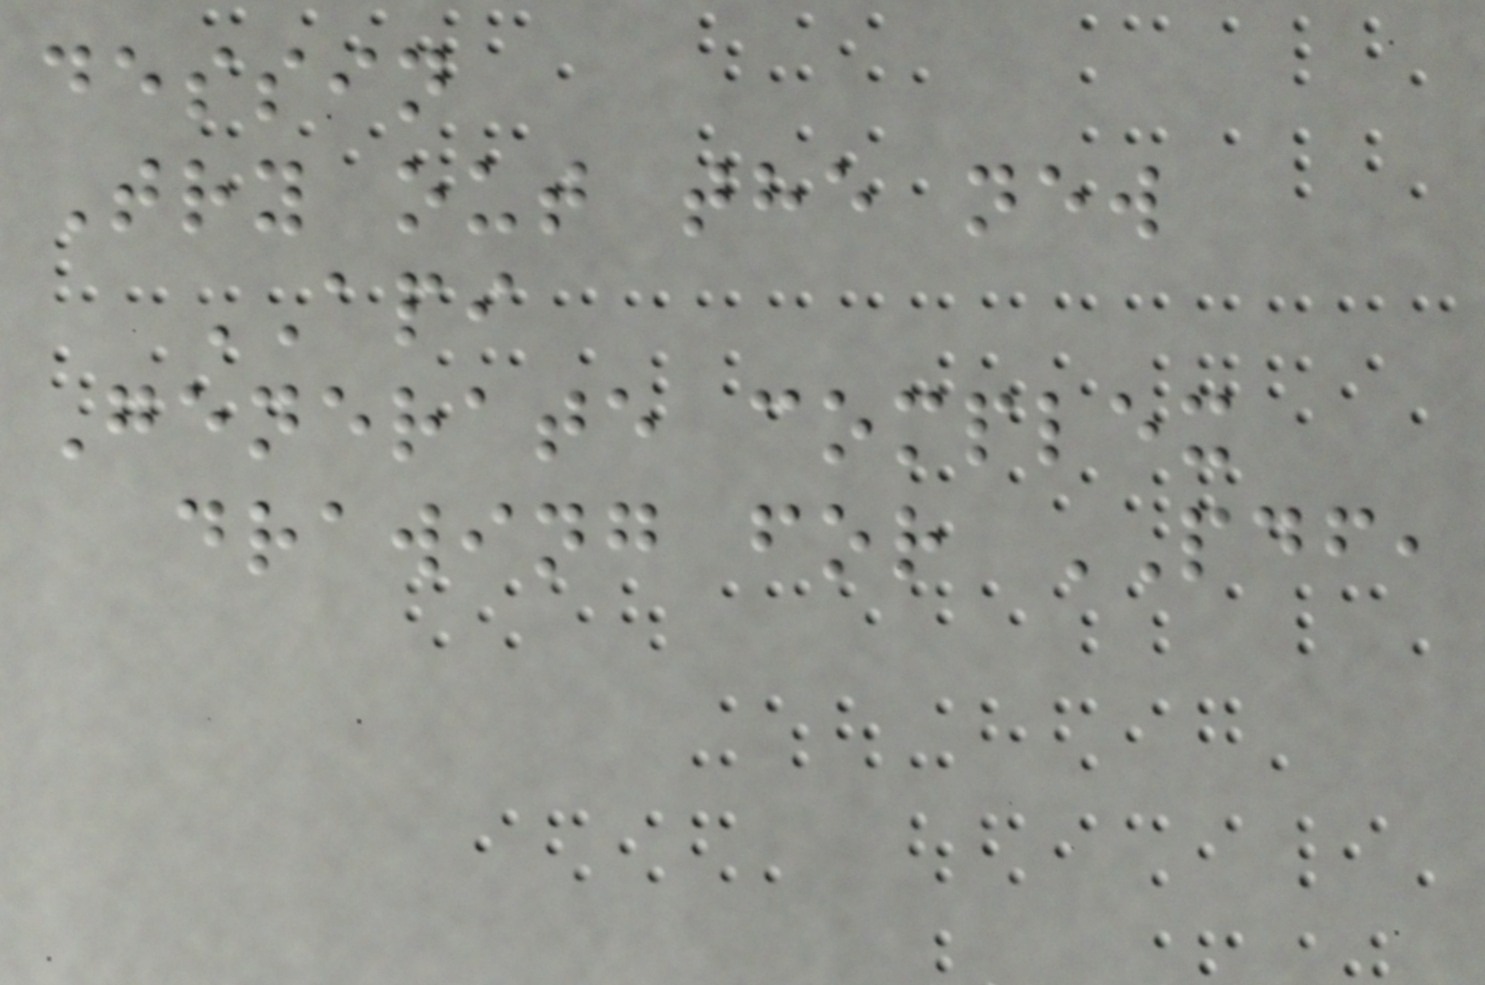dessin
Try out the new
API
Generate complex
drawing for PDF,
